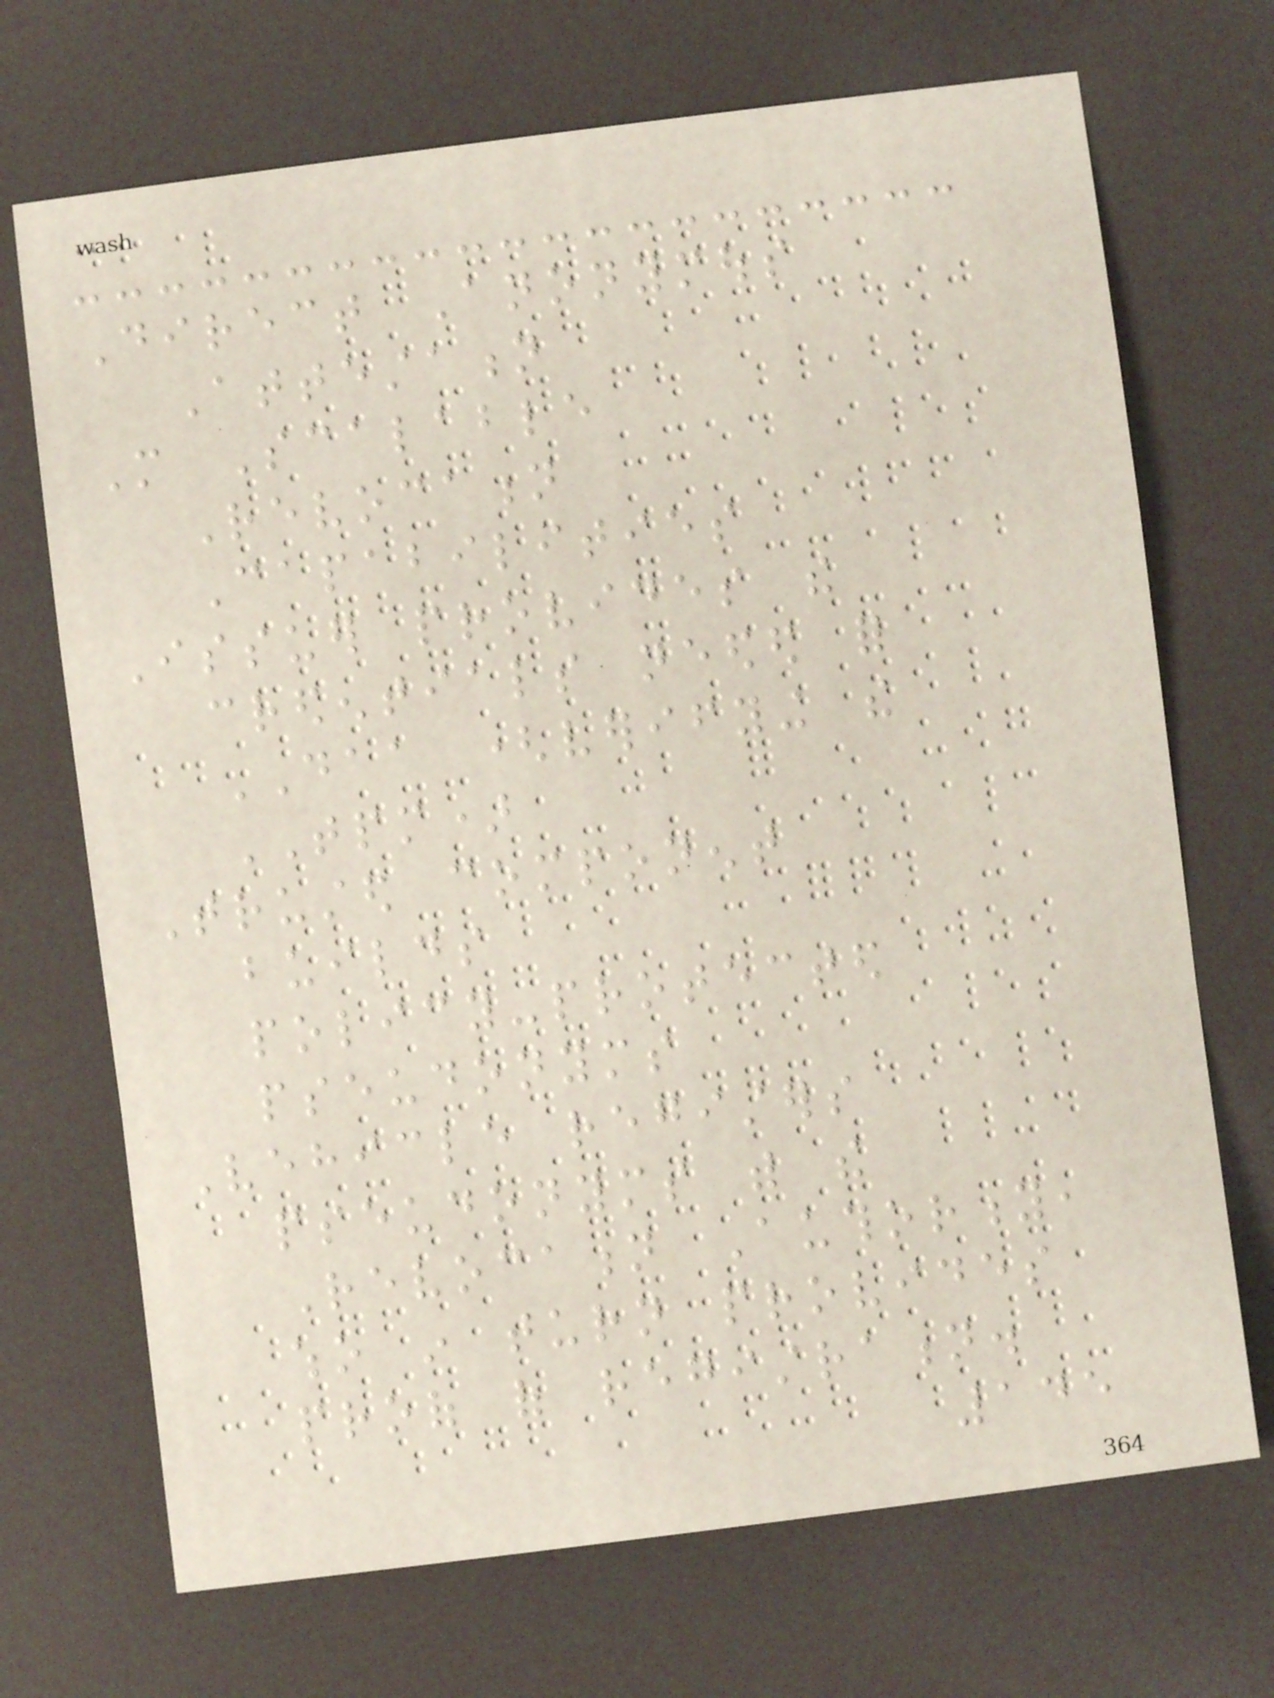Direct Anonymous
Attestation
More Scalable
Revocation
Capabilities
Issuer provides the
credentials needed for
DAA (verifying the
TPM)
Trusted component
builds
policy-protected
pseudonyms
Vehicle registers
pseudonyms with the
Revocation Authority,
who in turn provides
proof of registration.
145
